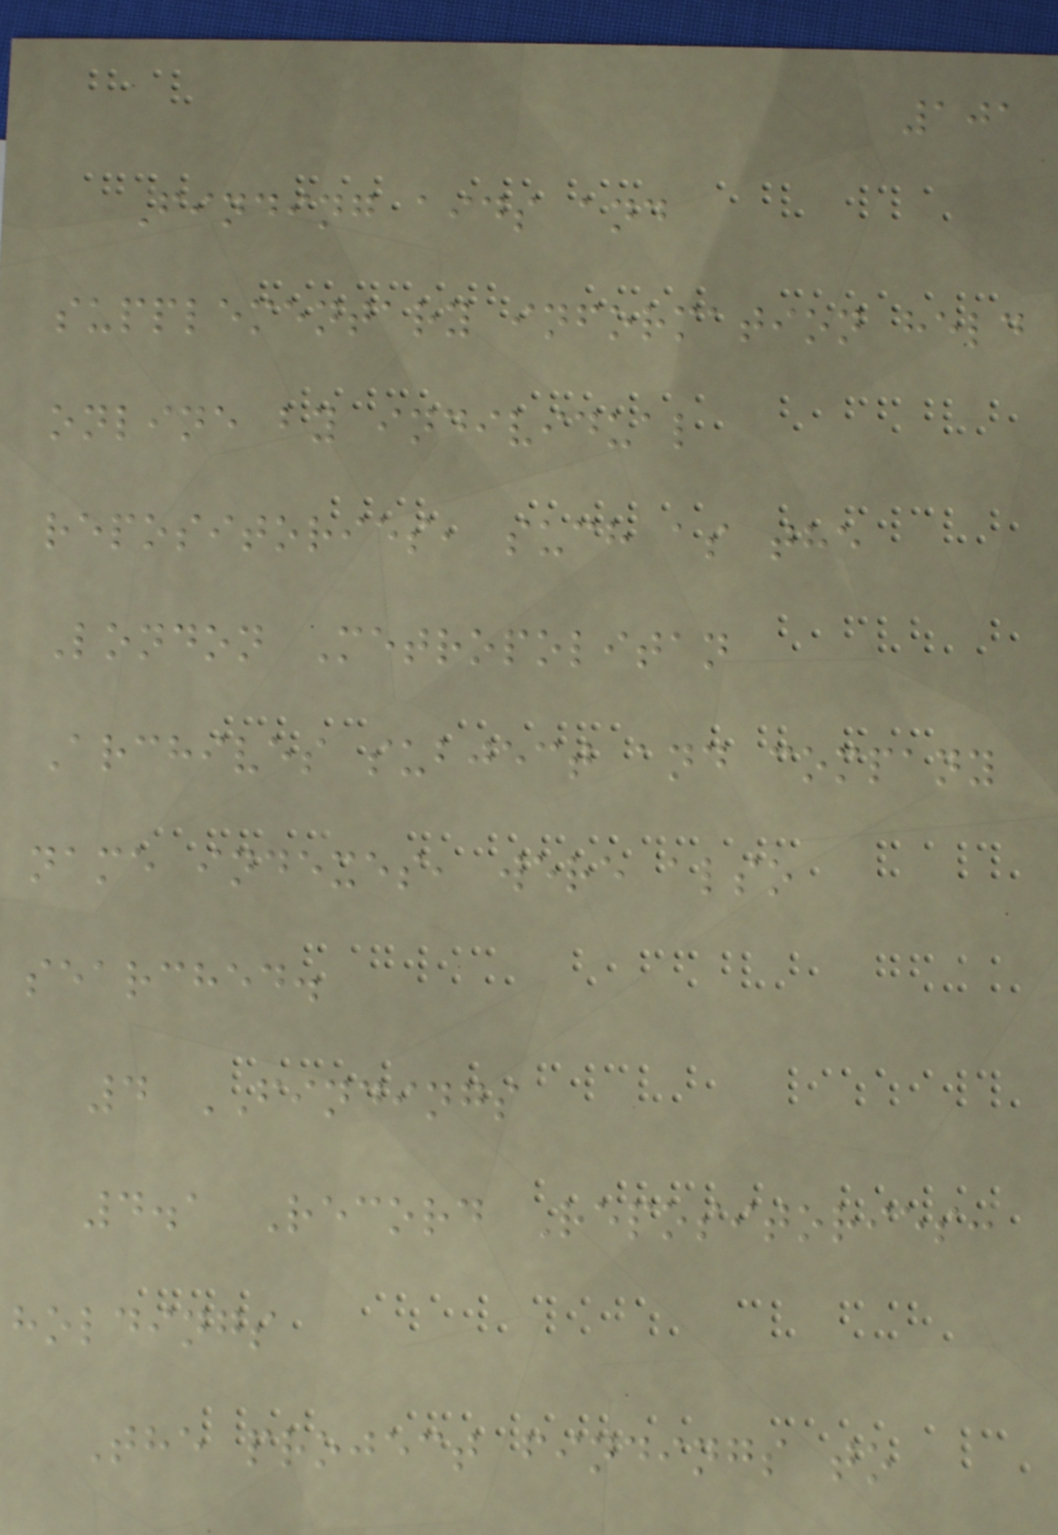101
Finding aids and
supplementary information held
online by individual
repositories, such as the
London Metropolitan
Archives subject and company
name indexes, were also
searched.
4 FINDINGS
4.1 Record Repositories:
holdings
The project findings to
